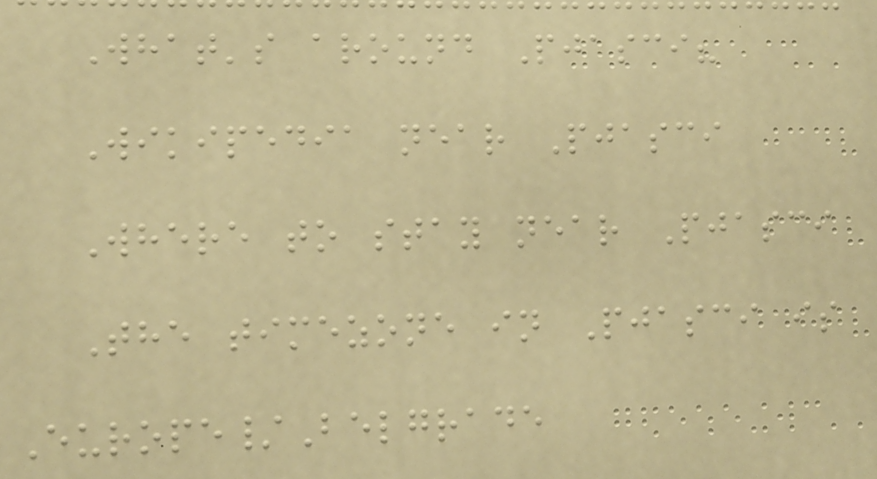What's around Pjasci?
Wikipedia near Pjasci
Where to stay near Pjasci
The timezone in Pjasci is
Europe/Belgrade
